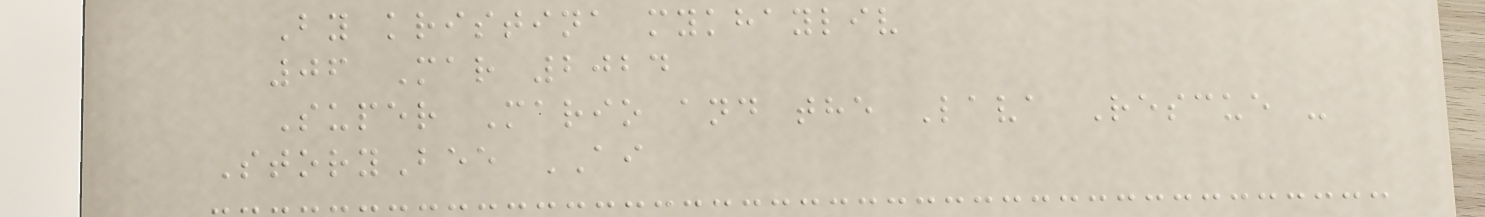By kristina mykhayliv
06 Mar 2024
Super Mario and the Lava Rescue -
StoryBee AI
